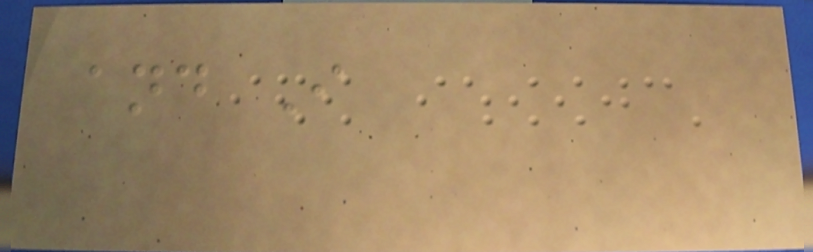and I
